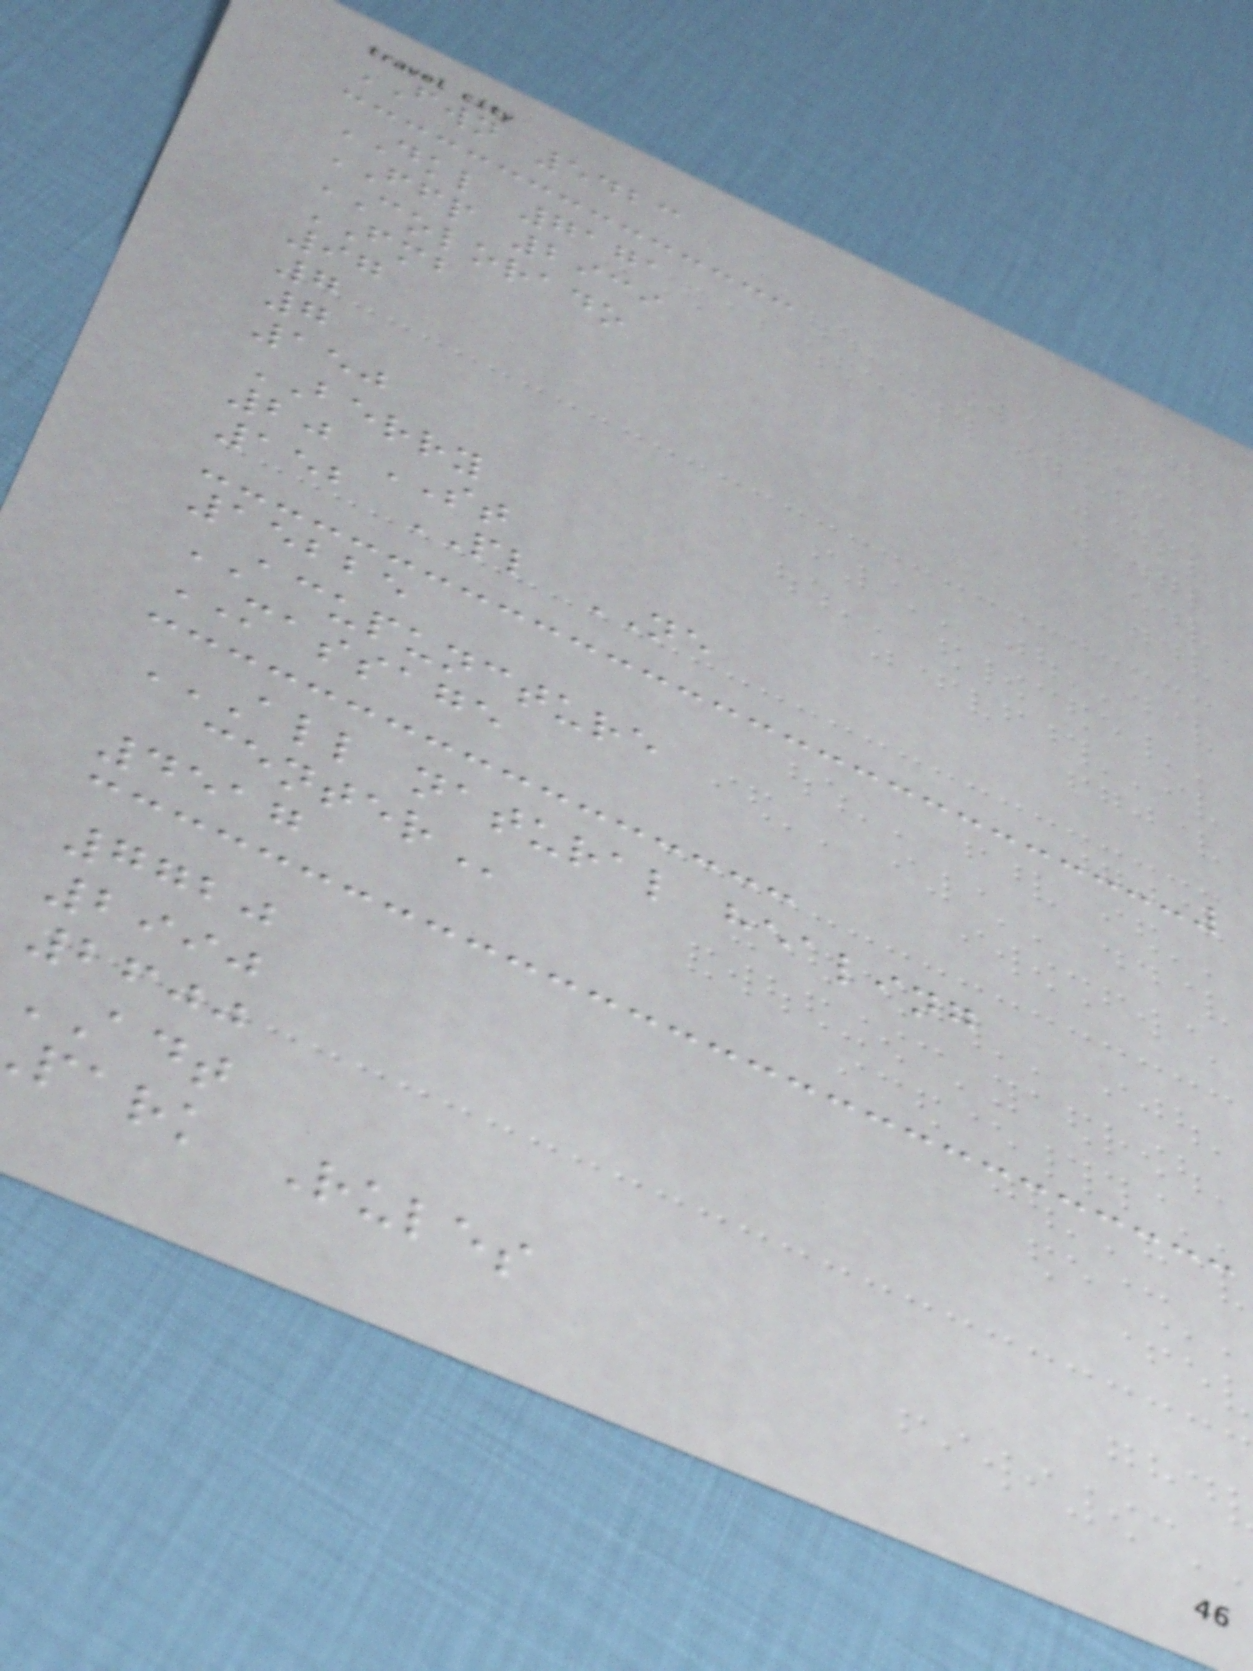FWN 5423
DKL 7171
FFP 2939
COLORADO
FMB
97
7
7
150
BERRY
20 ST
152 PL NE
15225
ACUPUNCTURE
MASSAGE
ALL NATURAL HEALING
4517
7720
2990
2600
ADT
park Rules
